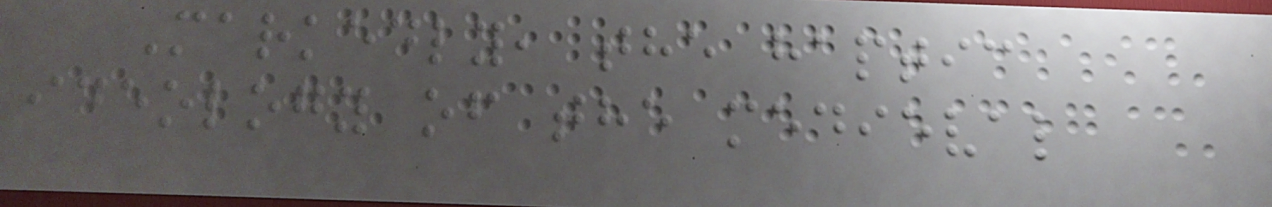Markedly, the haptic
ideology of the medieval
